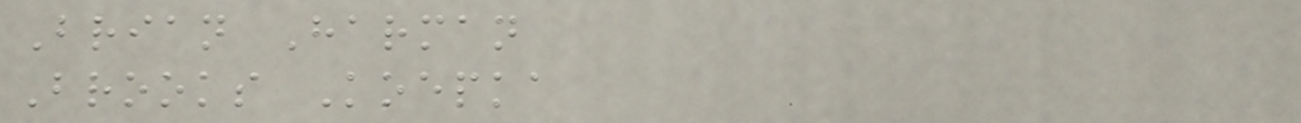Brian Harman
Brooks Koepka
